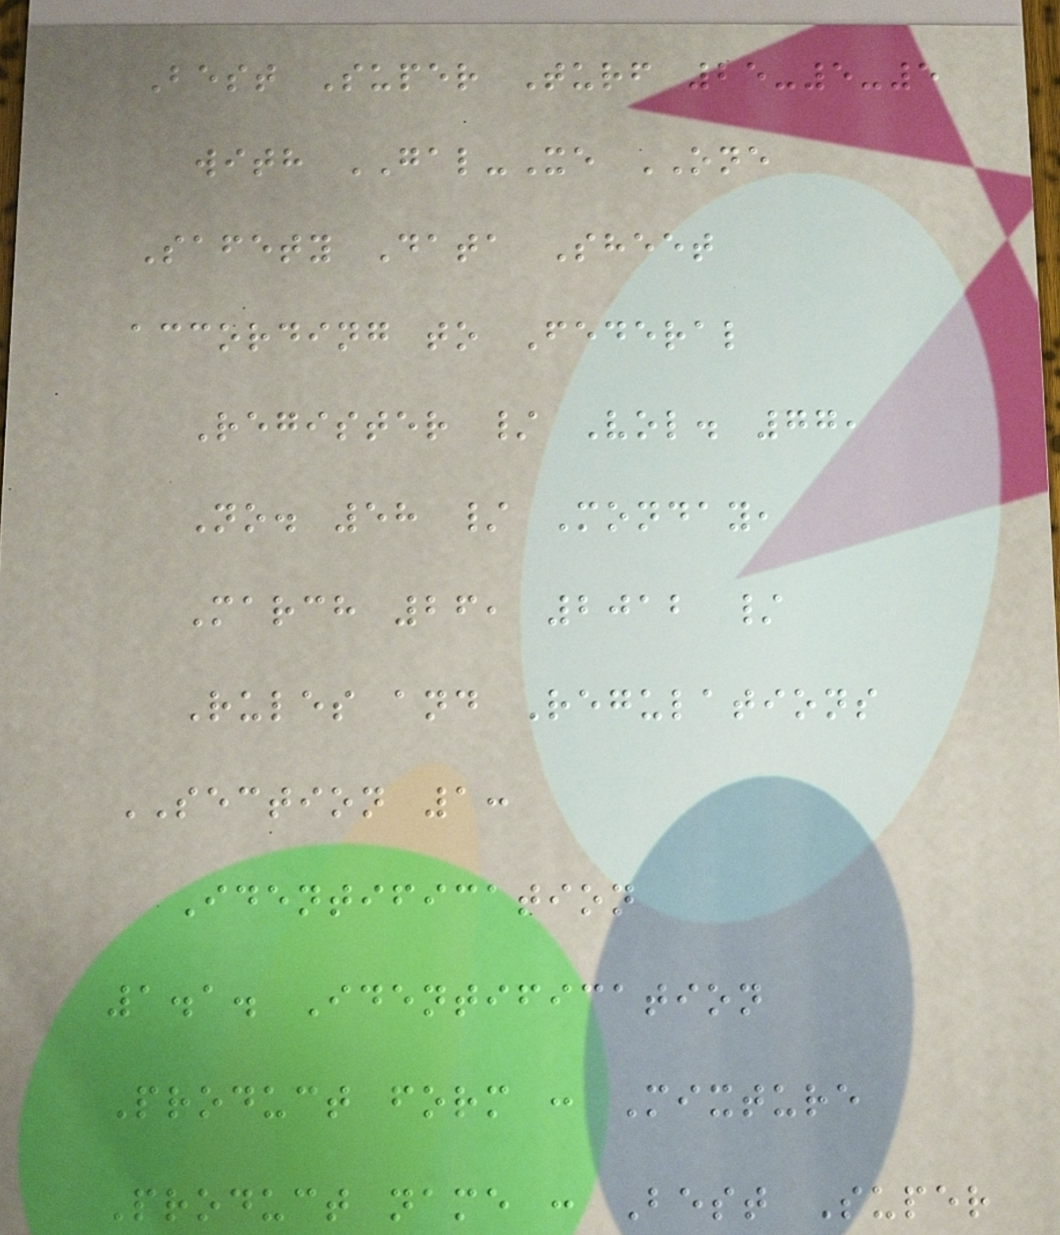Best Super Turf 25-5-5
with GAL-Xe ONE
Safety Data Sheet
according to Federal
Register / Vol. 77,
No. 58 / Monday,
March 26, 2012 /
Rules and Regulations
SECTION 1:
Identification
1.1. Identification
Product form : Mixture
Product name : Best Super
